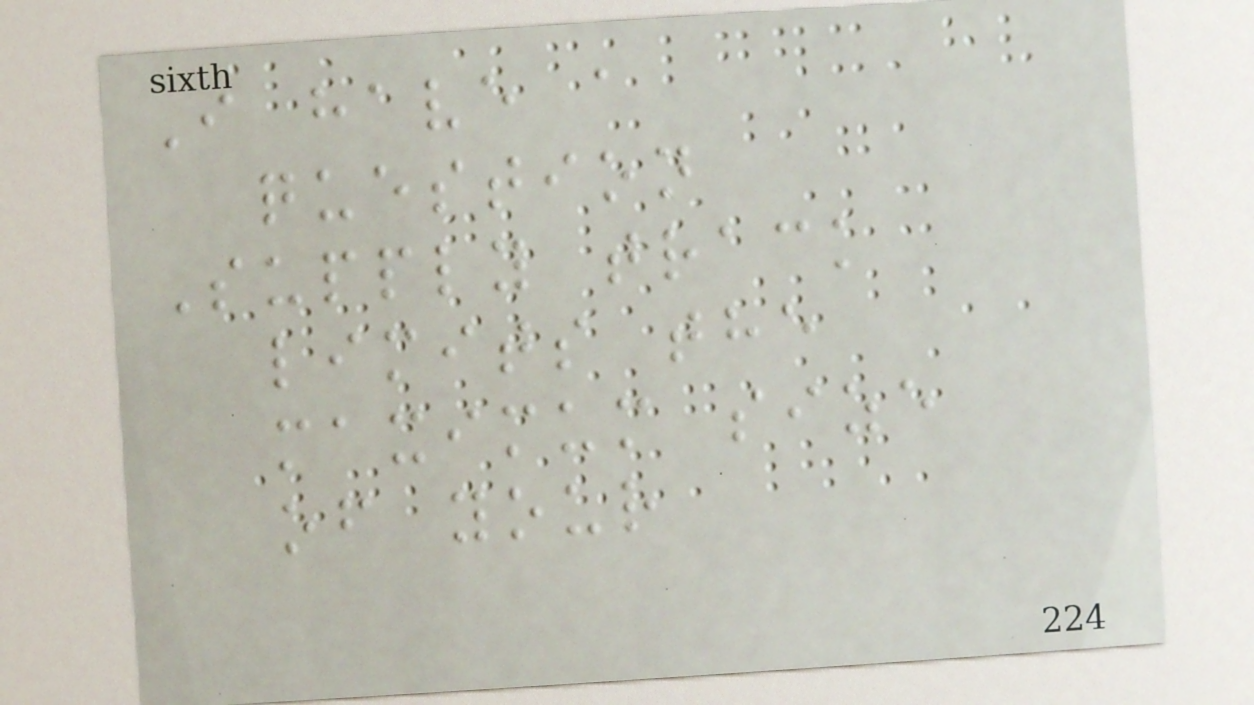I have a
question
Supply track
limits the
maximum size
of your
